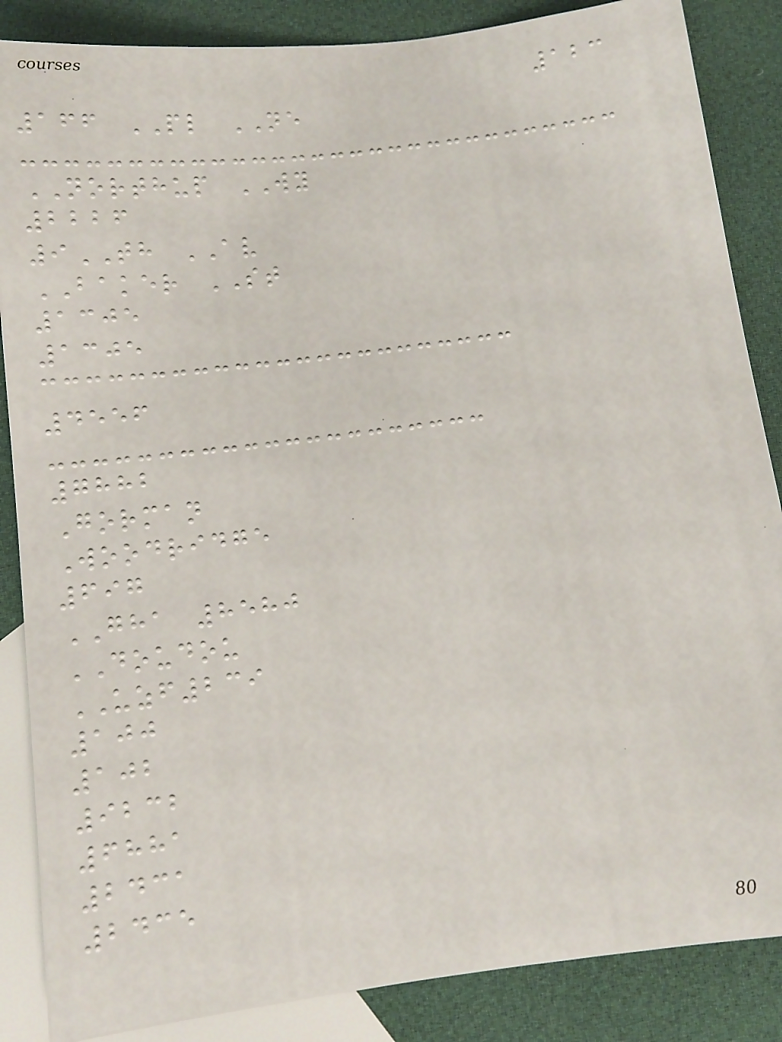123
166 PL NE
NORTHUP WY
2226
9TH AV
BAKER ST
1305
1305
4556
7882
Gorman
Woodridge
697
GHA 8580
DOUDOU
UZF239
100
102
9232
6881
2431
2435
